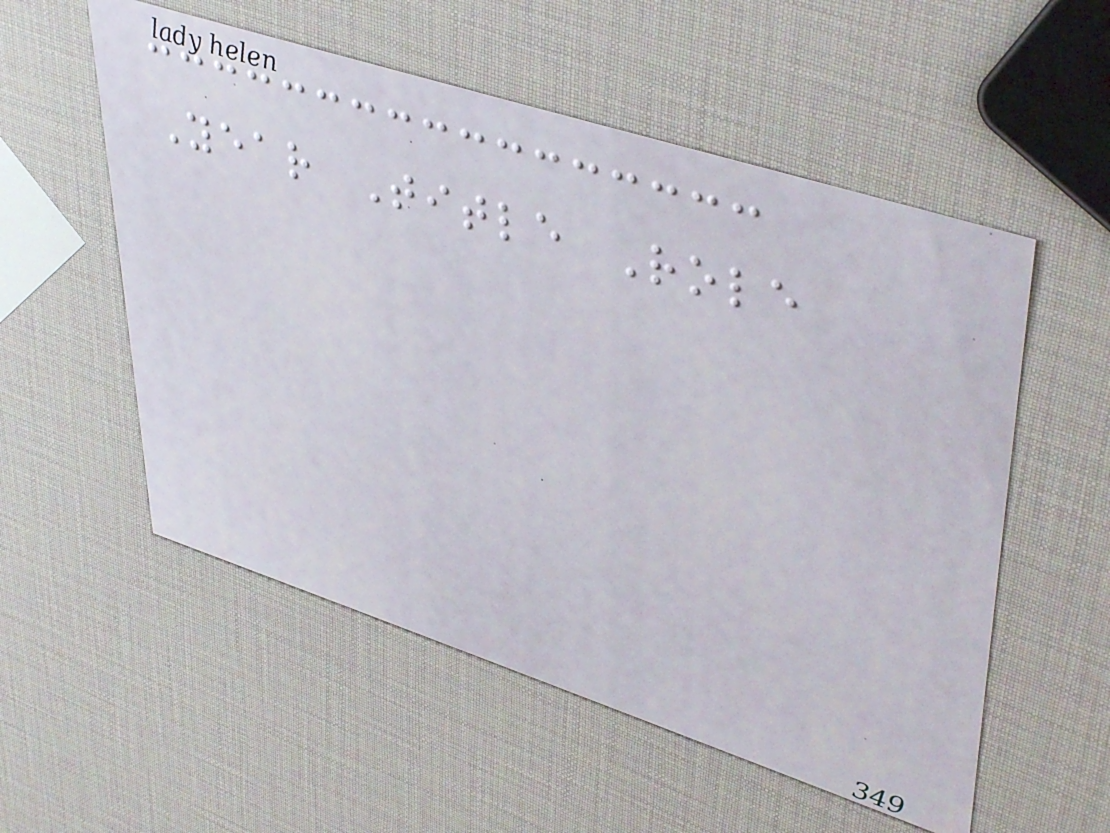Year Title Role
